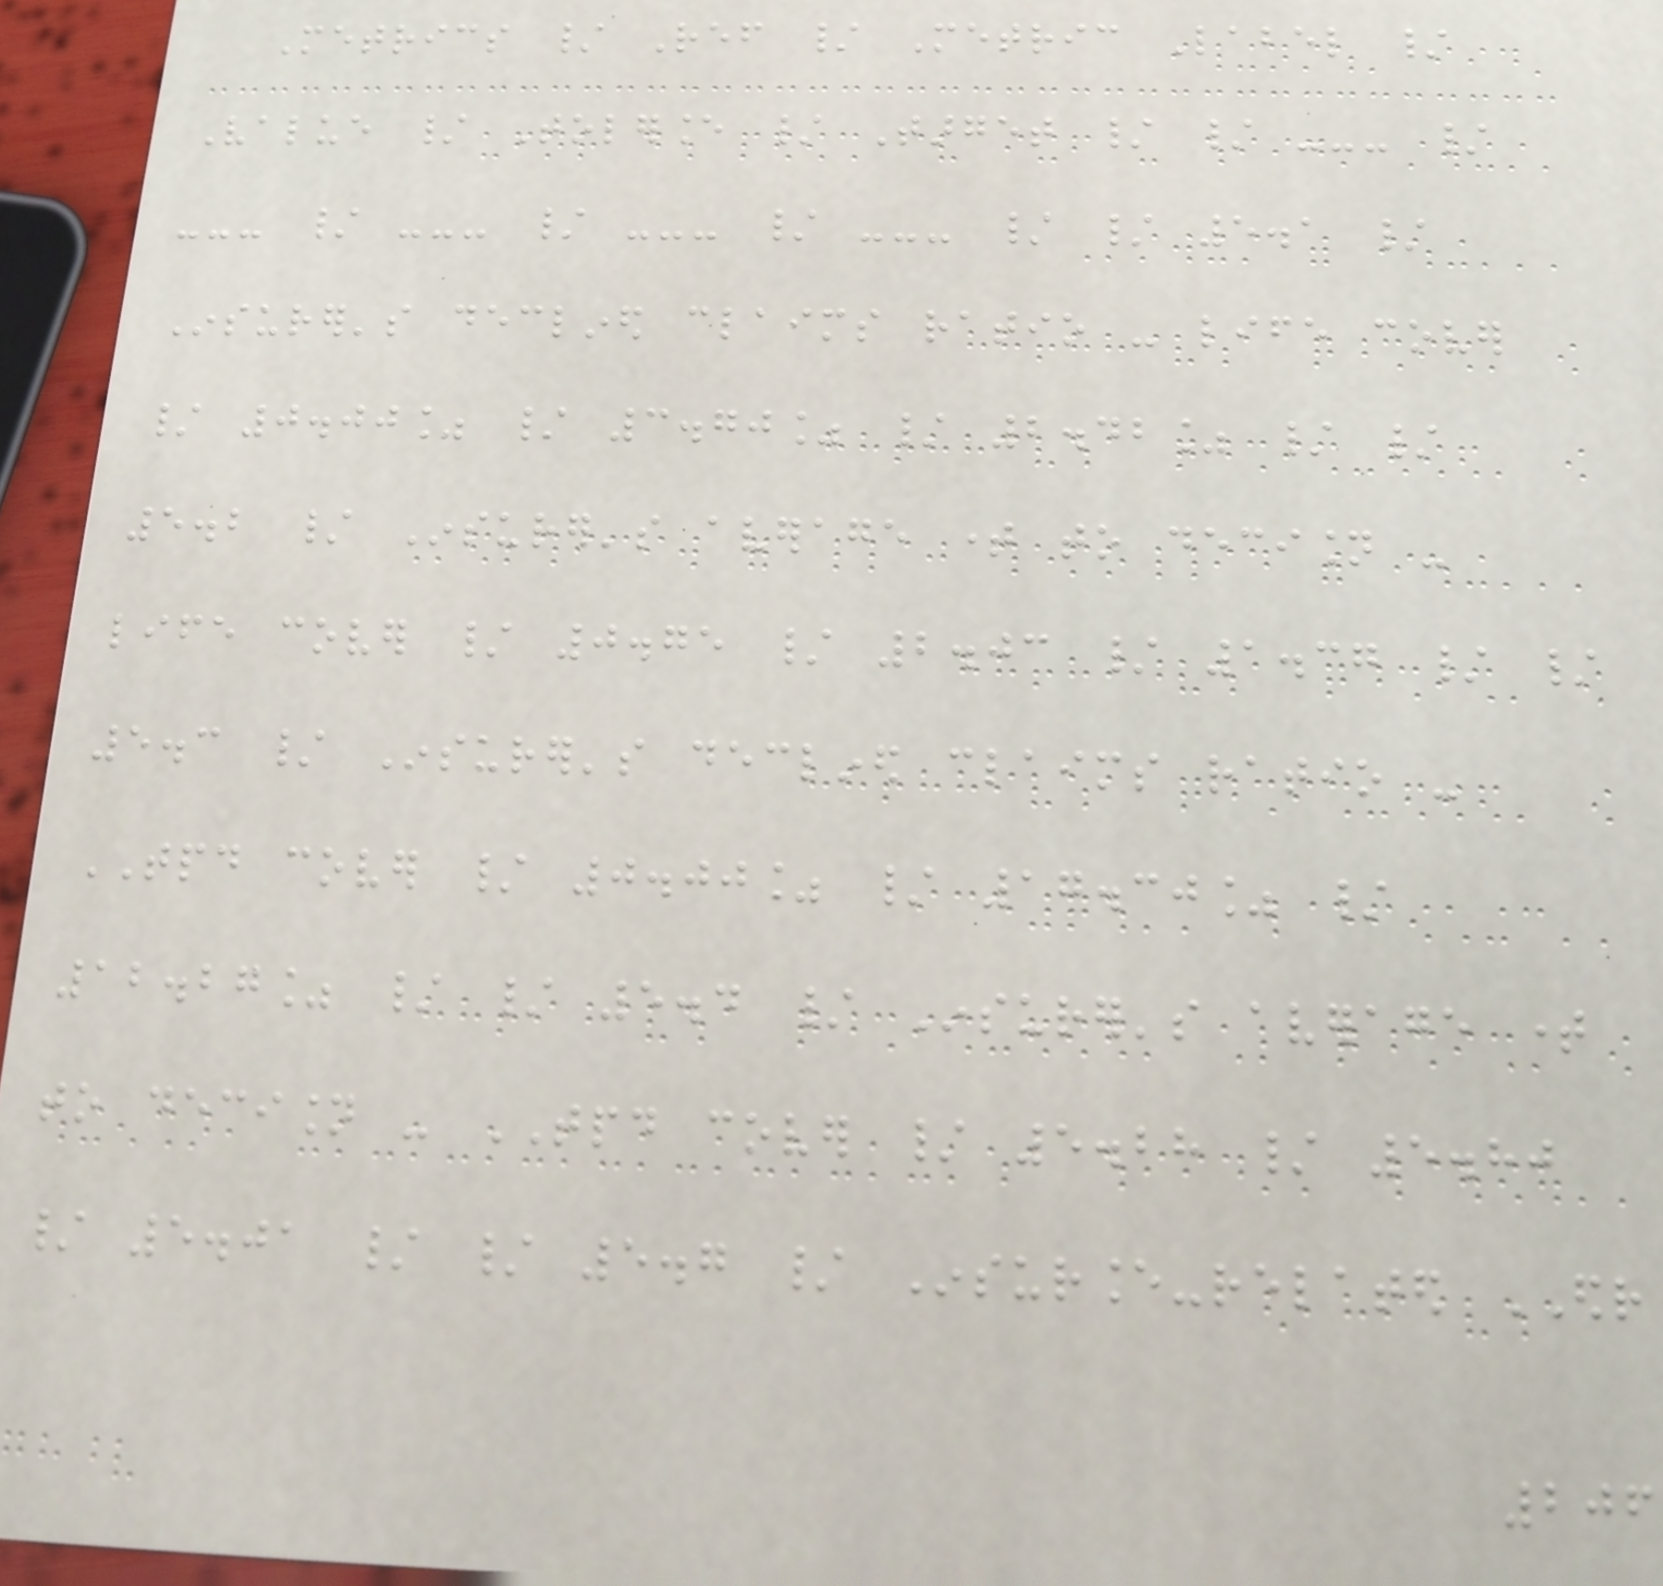Metrics / Ref / Metric Label /
Value / Tolerance / Target / / --- /
--- / --- / --- / --- / / 5.1 /
Insurer's declined claims ratio - life cover
/ 0.00% / 3.70% / 2.42% / /
5.2 / Insurer's average time to decision -
life cover / 0.75 / 2.03 / 1.37 / /
5.3 / Insurer's declined claims ratio -
TPD cover / 0.00% / 17.30% /
12.27% / / 5.4 / Insurer's average time
to decision - TPD cover / 5.28 / 5.80
/ 5.01 / / 5.7 / Insurance-related EDR
206
